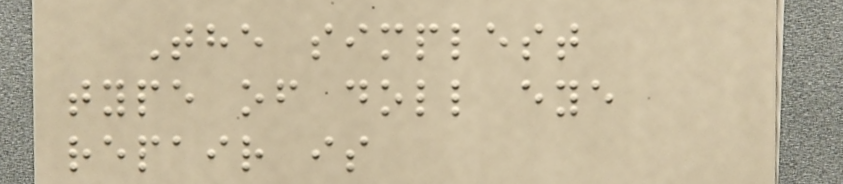The simplest
type of doll eye
repair is
